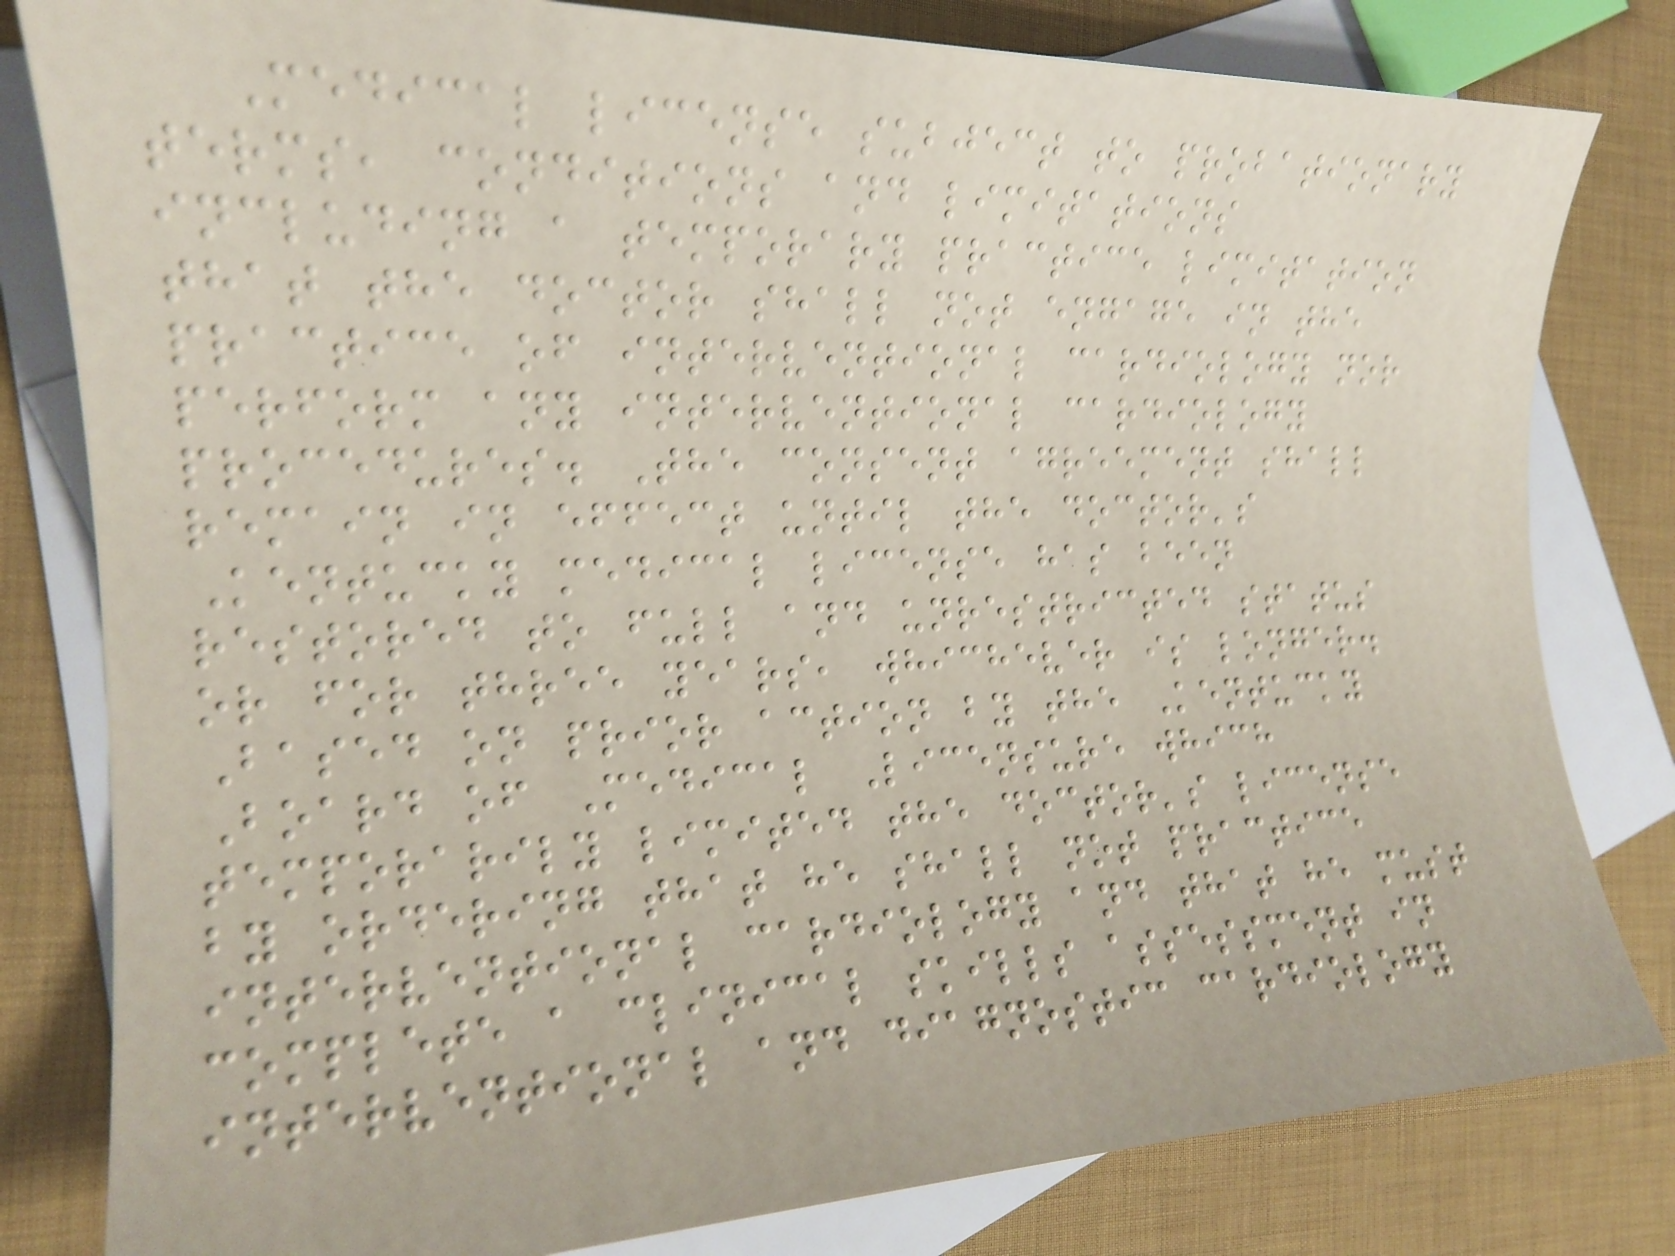Medical license subject to probationary
terms, conditions and limitations
including a temporary practice limitation
that the doctor shall not engage in the
practice of interventional cardiology nor
perform any interventional cardiology
procedures. The consent agreement shall
remain in effect until the doctor's
Kentucky medical license has been
restored to full and unrestricted status
or for three years, whichever is longer.
Based on prior action by the Kentucky
Board of Medical Licensure which
temporarily limited the doctor's license
by ordering that he shall not practice
interventional cardiology and that he must
complete a clinical skills assessment in
interventional and diagnostic cardiology
